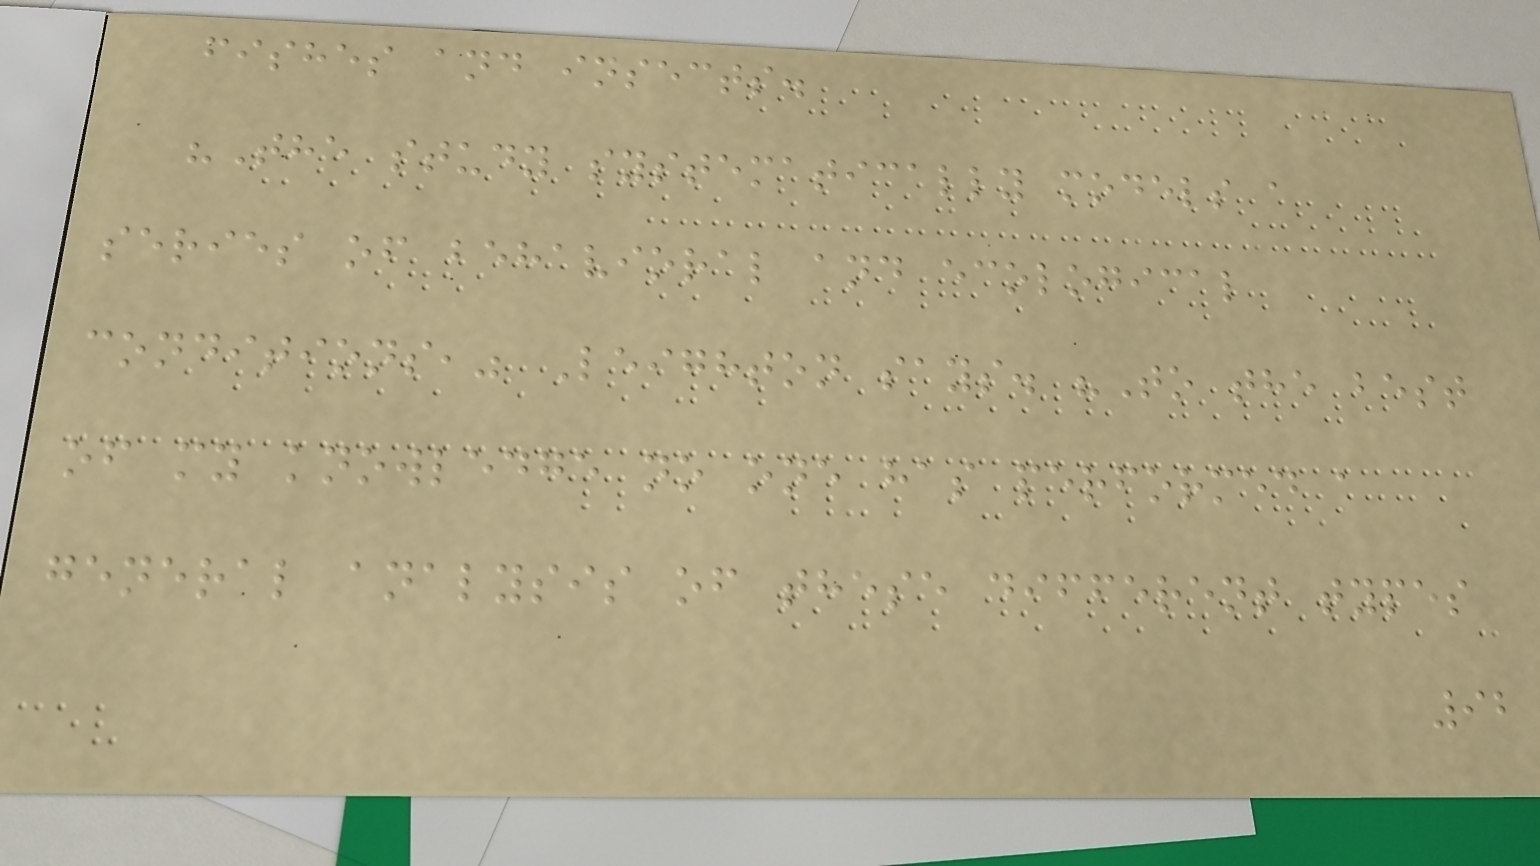fishes and insects.
"The study systematically models a
series of behavioral and ecological
conditions," Leighton says. "To the best
of my knowledge no one has performed a
general analysis of these different types
92
